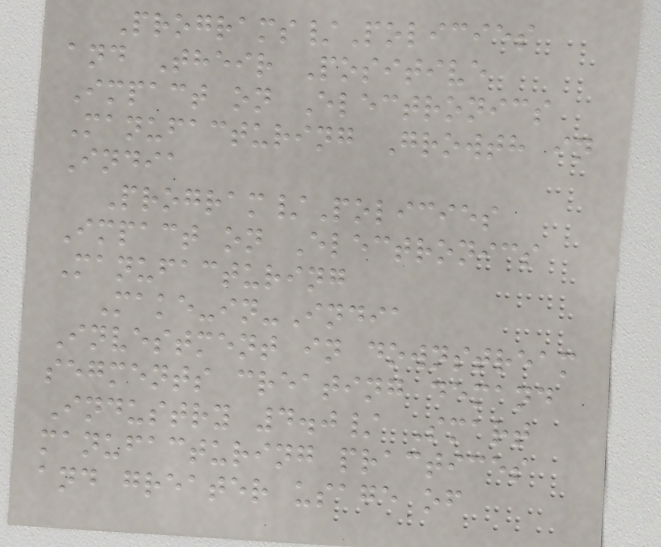Programs/Policies
and Their Positive
Impact on Electronics
Manufacturing Growth in
India
Program/Policies
Impact on Electronics
Manufacturing
Make-in-India
Investment in downstream
segments creating demand
Industry 4.0/ Smart
manufacturing practices
and greater usage of
